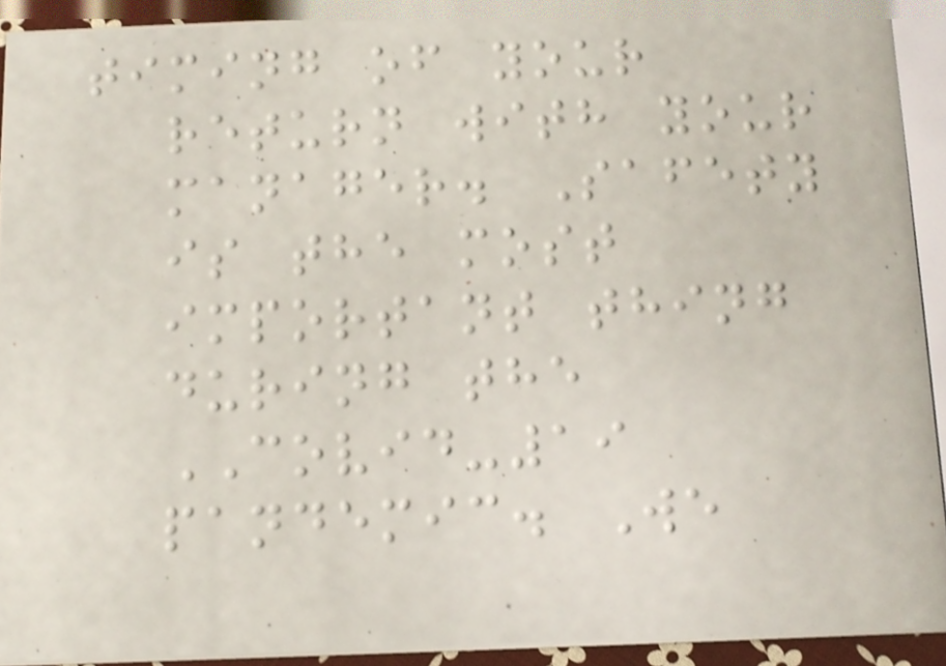timing of your
return with your
manager. Safety
is the most
important thing
during the
COVID-19
pandemic. We
